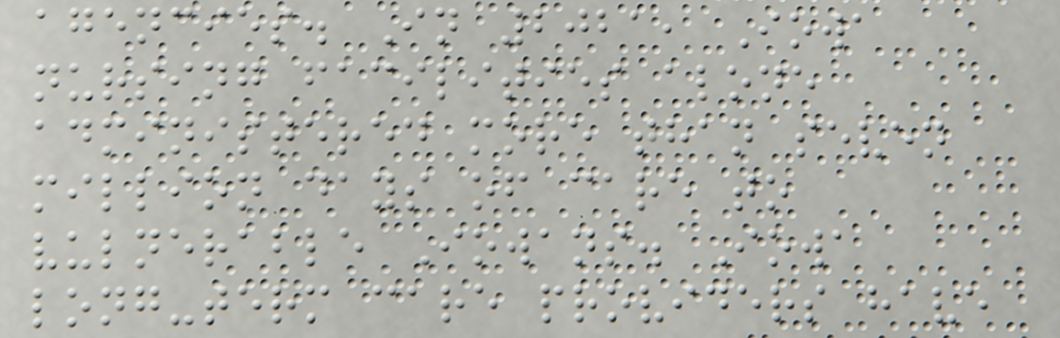agencies. In 2021, Iowa
nursing facilities alone
administered more than seven
million days of care to
vulnerable Iowans. Iowa
long-term care providers have
